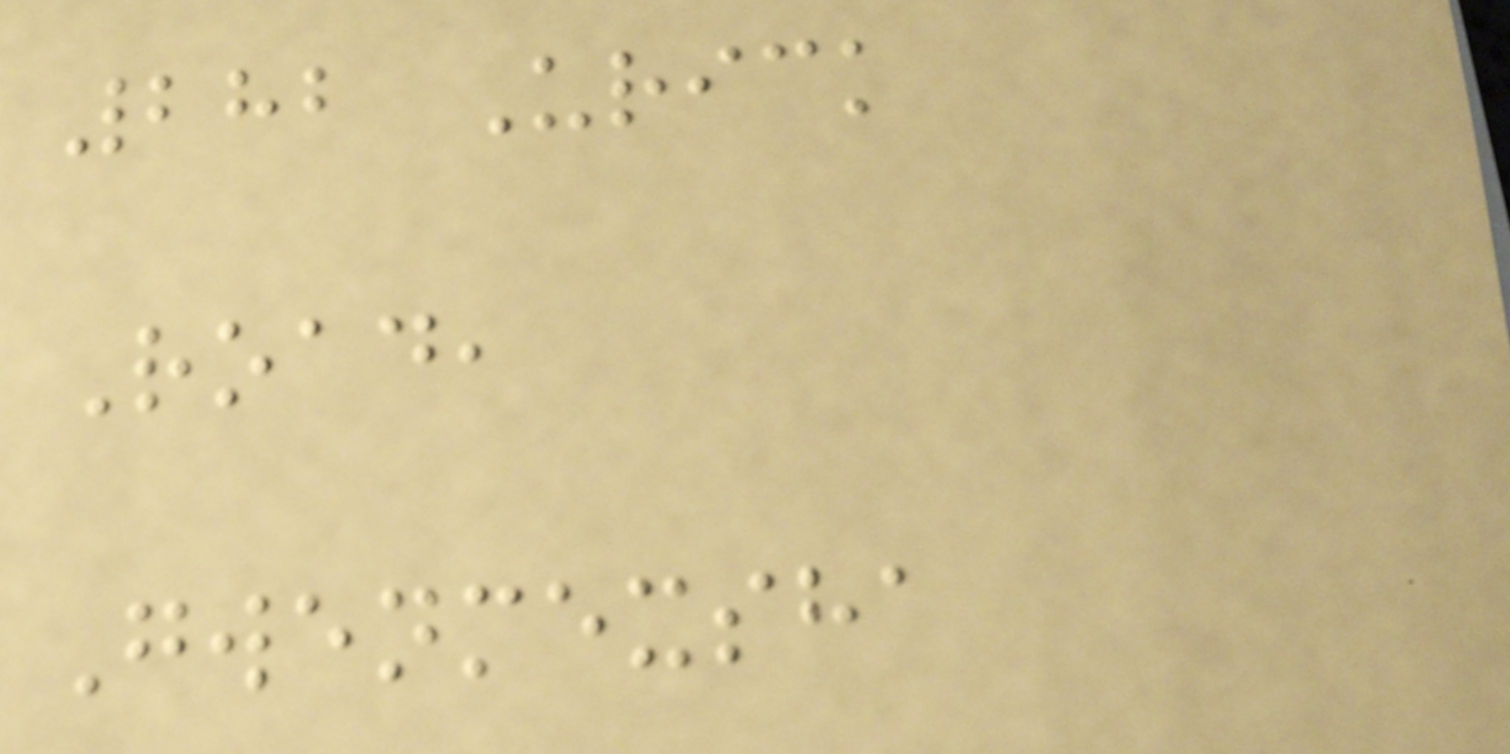282 Urick
Road,
Gwenmexsha
